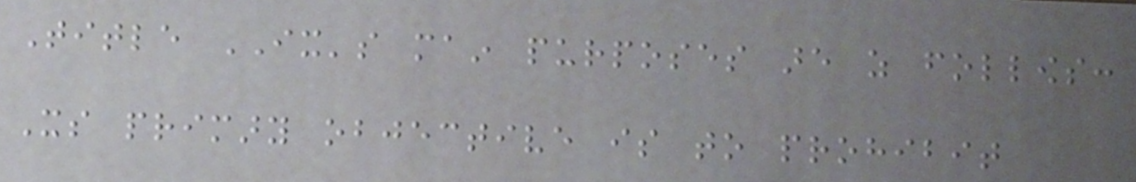Title IX's main purposes are as follows:
Its primary objective is to prohibit
